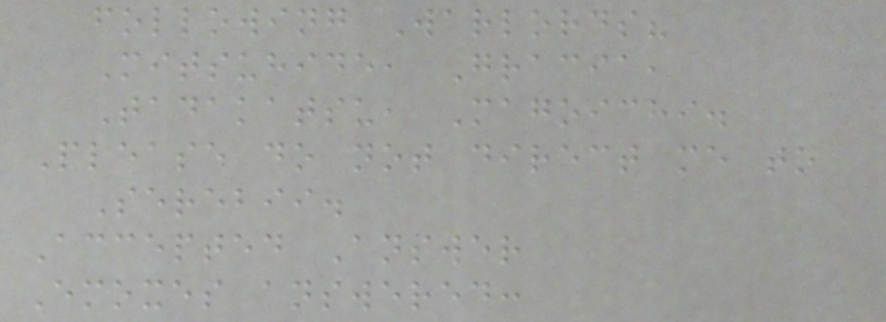following Warlords?
Mitsuhide, Gracia,
Tadakatsu, Magoichi.
Please do not direct me to
Serebii.
Accepted Answer
Emoxes answered:
